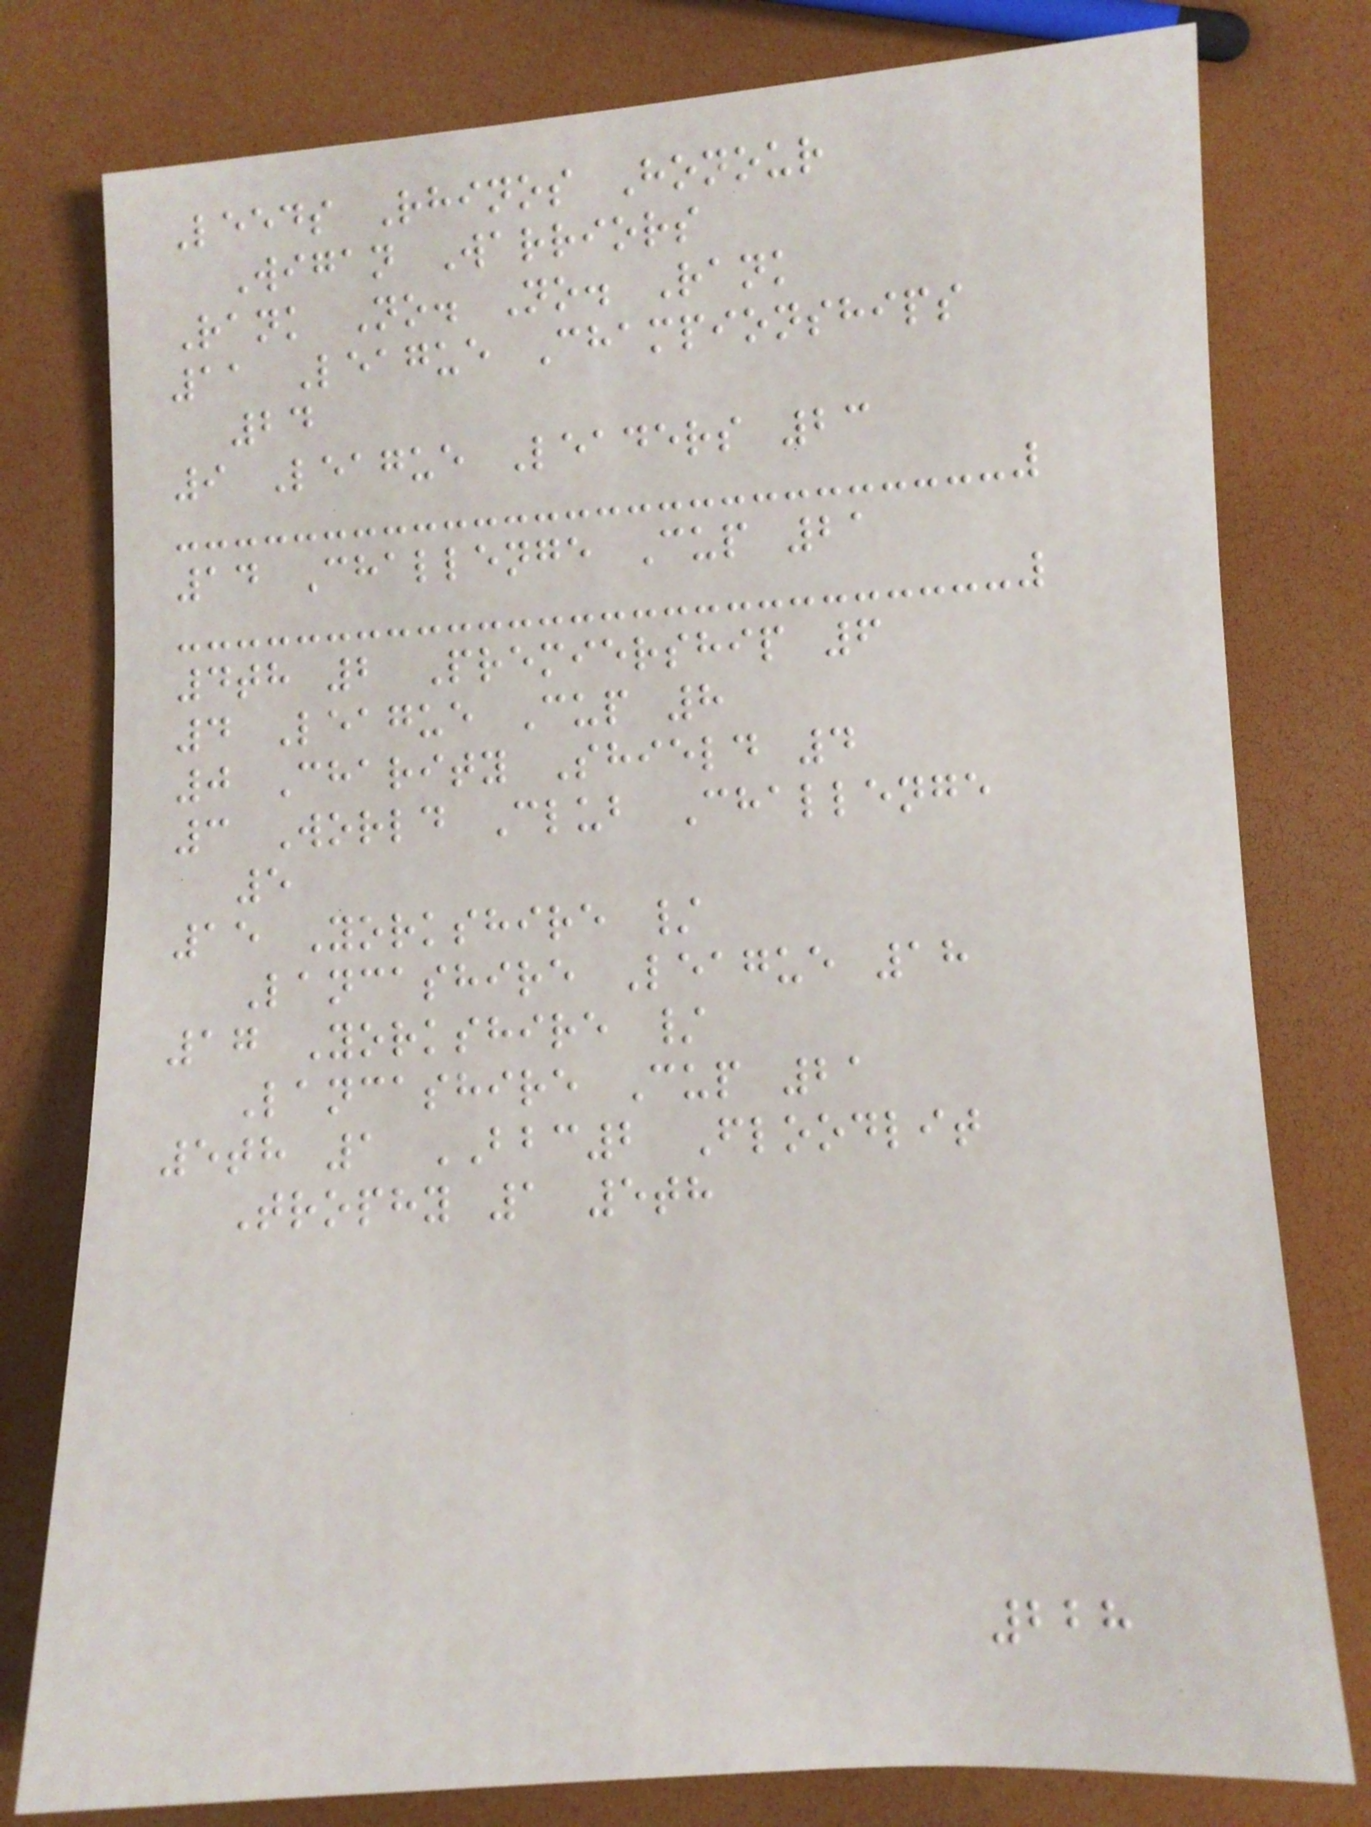Leeds Rhinos Honour
Wigan Warriors
Rank No. No. Rank
11 League Championships
24
9 League Leaders 23
14 Challenge Cup 21
4th 2 Premiership 6
4 League Cup 8
0 Charity Shield 4
3 World Club Challenge
5
15 Yorkshire /
Lancashire League 18
17 Yorkshire /
Lancashire Cup 21
5th 1 BBC2 Floodlit
Trophy 1 5th
228
